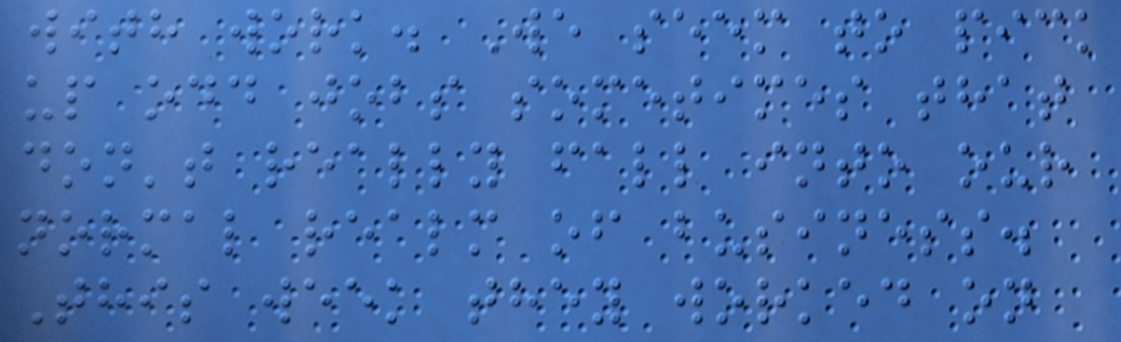with work. We seem to pick
up odd jobs sometimes that
don't really fall into our
normal realm of business.
This week they worked on
